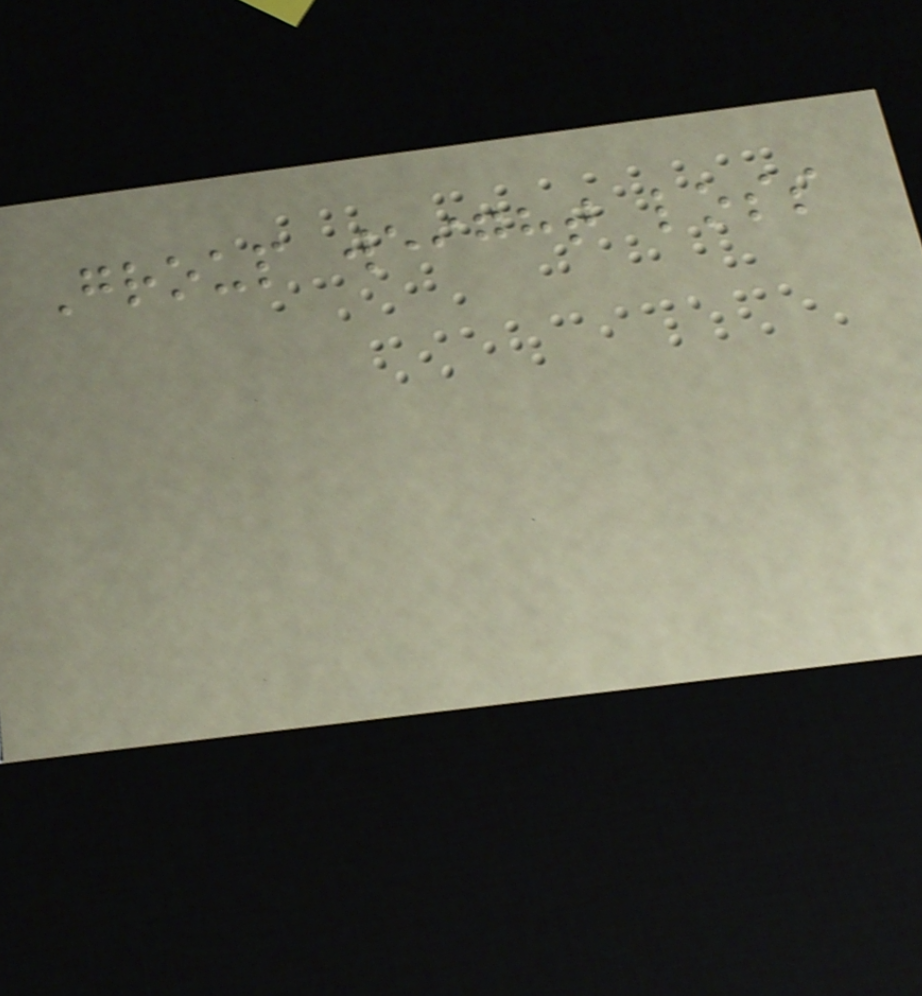Group weight loss
